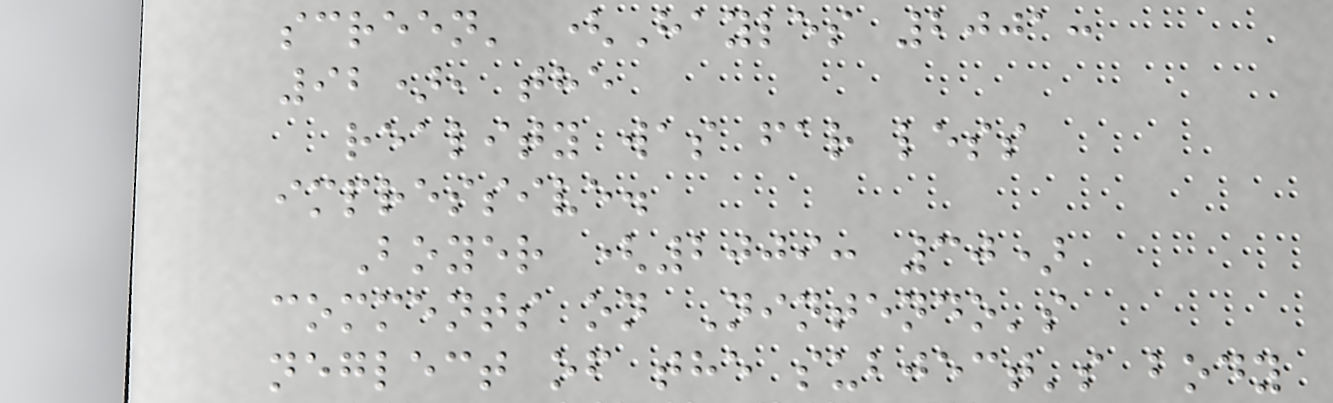screen' (Hayles 2001:
92), the
reality was far less
impressive.
Boyer (2009: 30)
comments on Nintendo's
neglect of the subject's body
